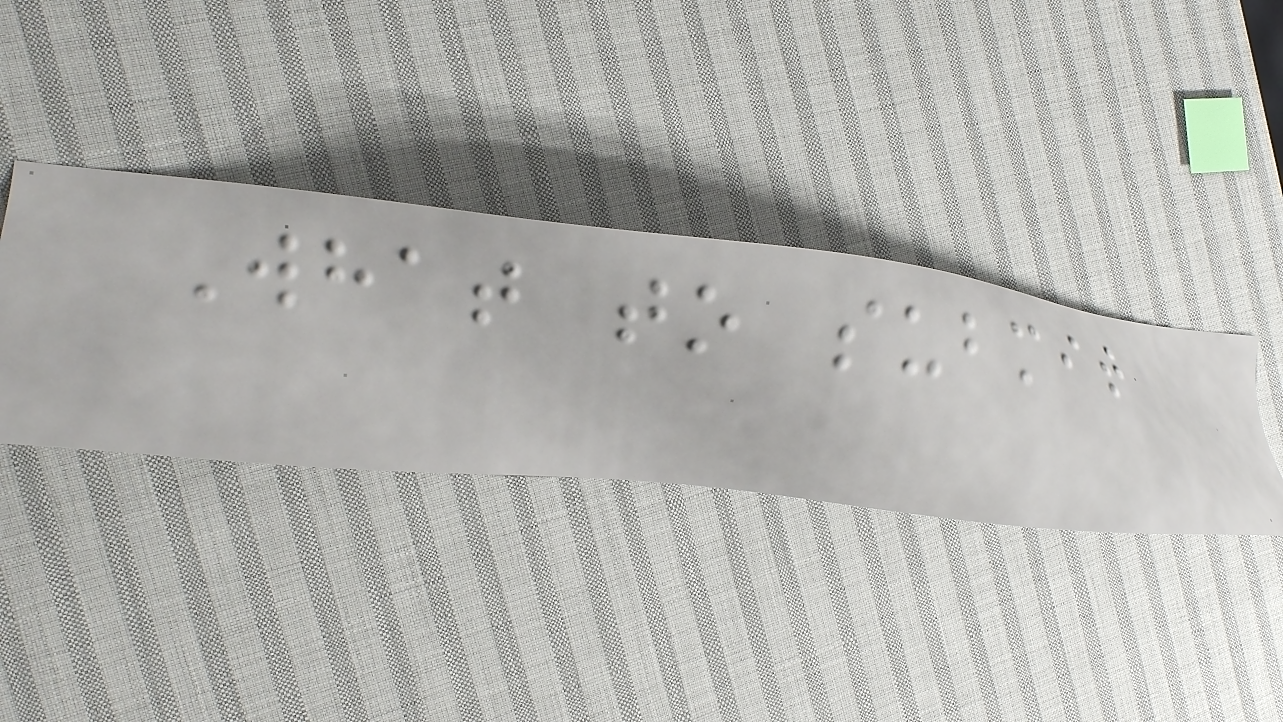What to submit
